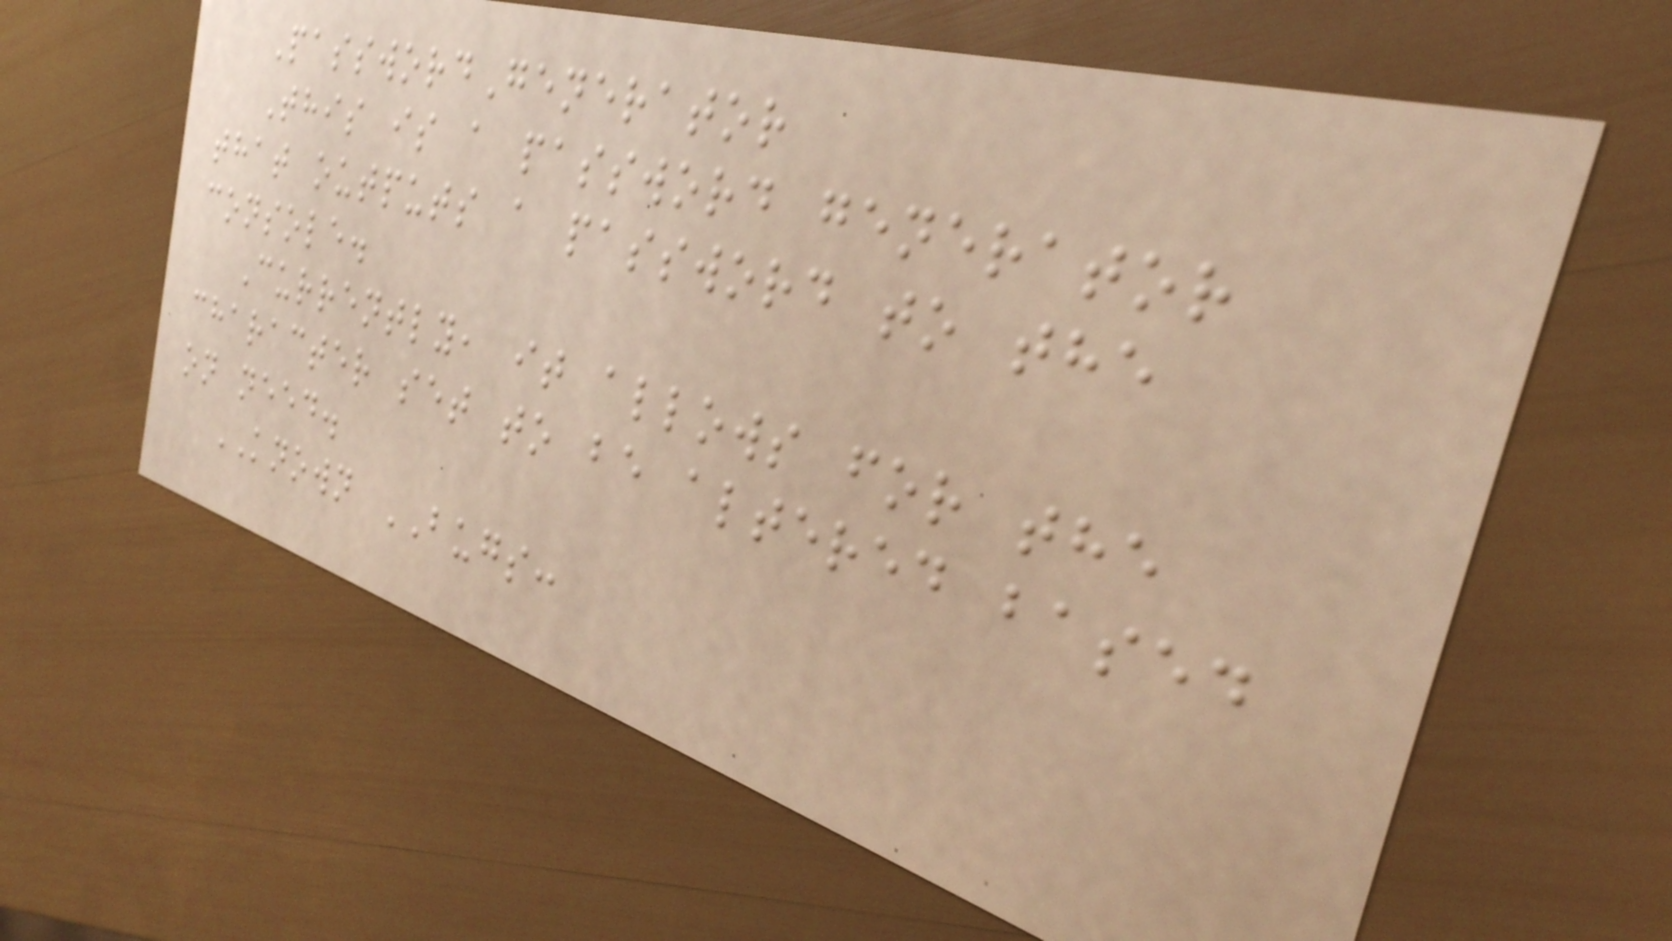PasswordGenerator
This is a password generator
that outputs a password to the
console.
Currently, it allows for the
character set to be altered based
on need.
KNOWN BUGS:
